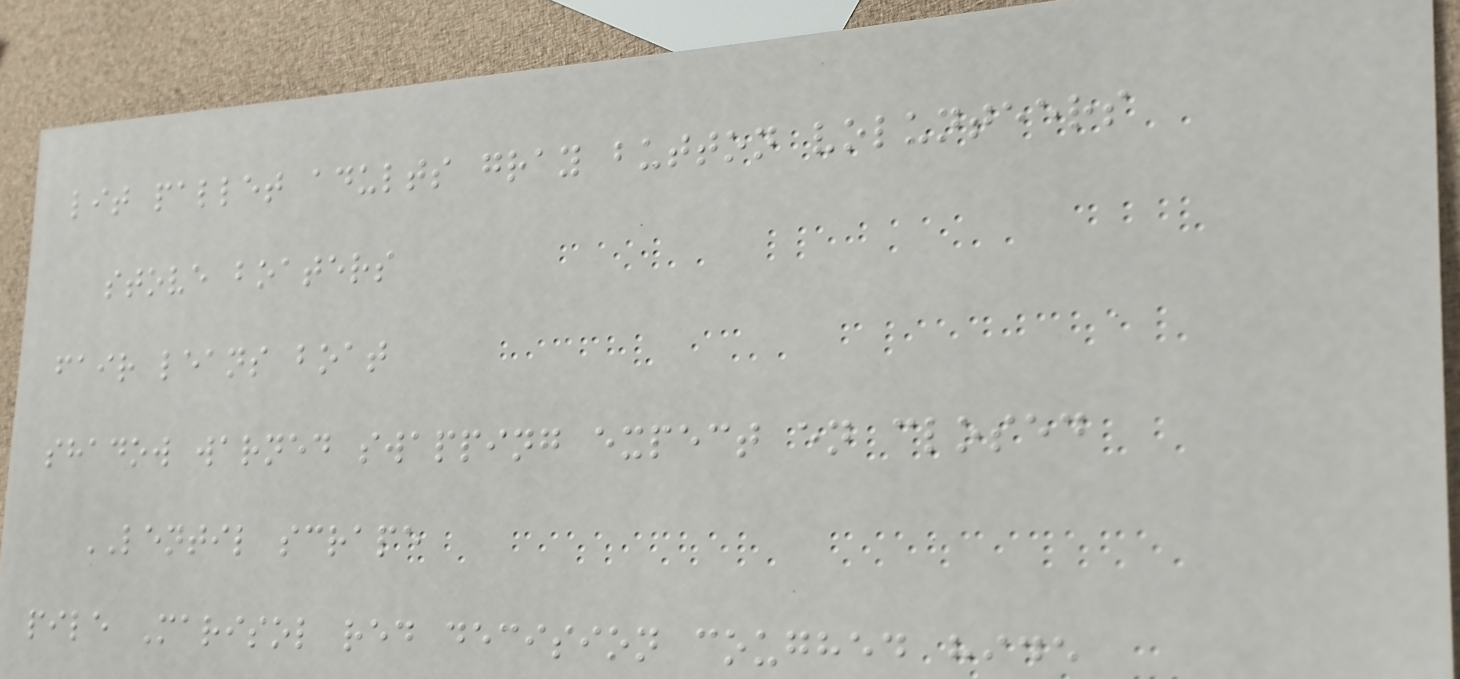lit pallet adults gray button volunteers
stove boaters
fair leans boat
shadow warned swapping expect en closed
LENTIL scrape
pile Marisol red decision coughed hide
